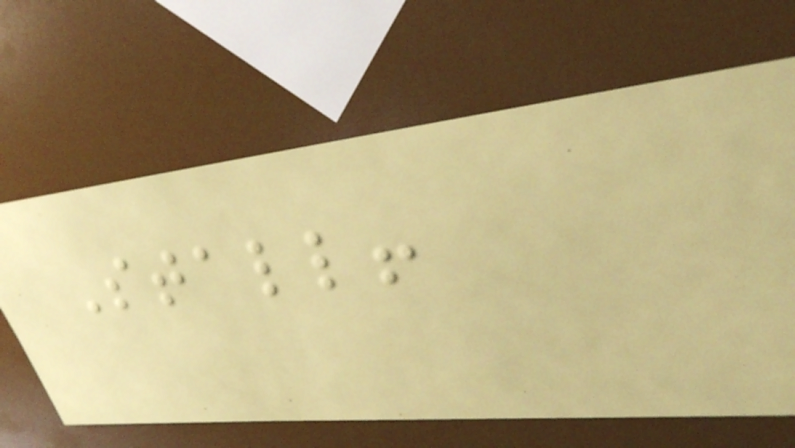Stall!
